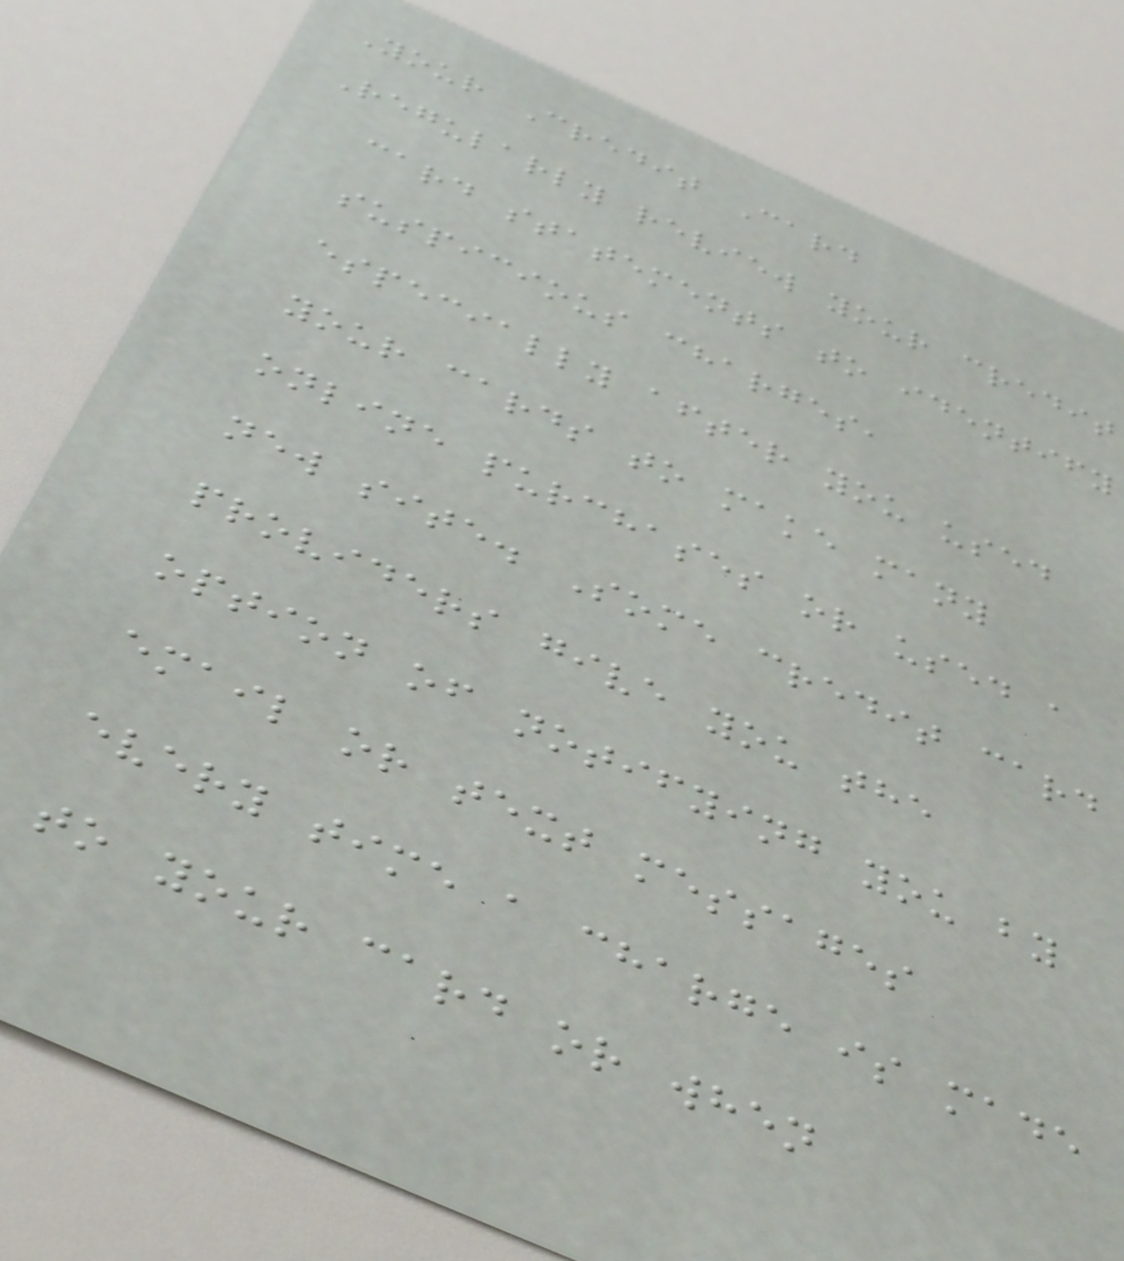Your Credit Card
Regularly review your credit
card statements to identify
suspicious charges,
especially after you used
your cards to make many
online purchases or used a
new site. Some credit card
providers give you the
option of notifying you by
email or text messages
every time a charge is made
to your card or when
